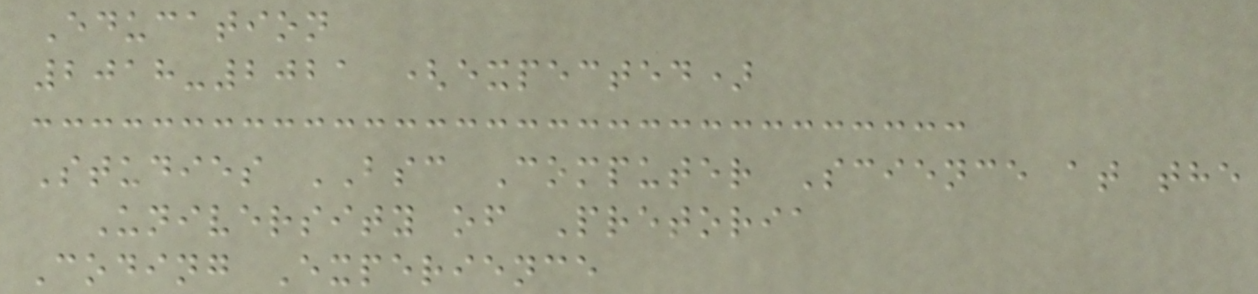Education
2018-2021 (expected)
Studies BSC Computer Science at the
University of Pretoria
Coding Experience
